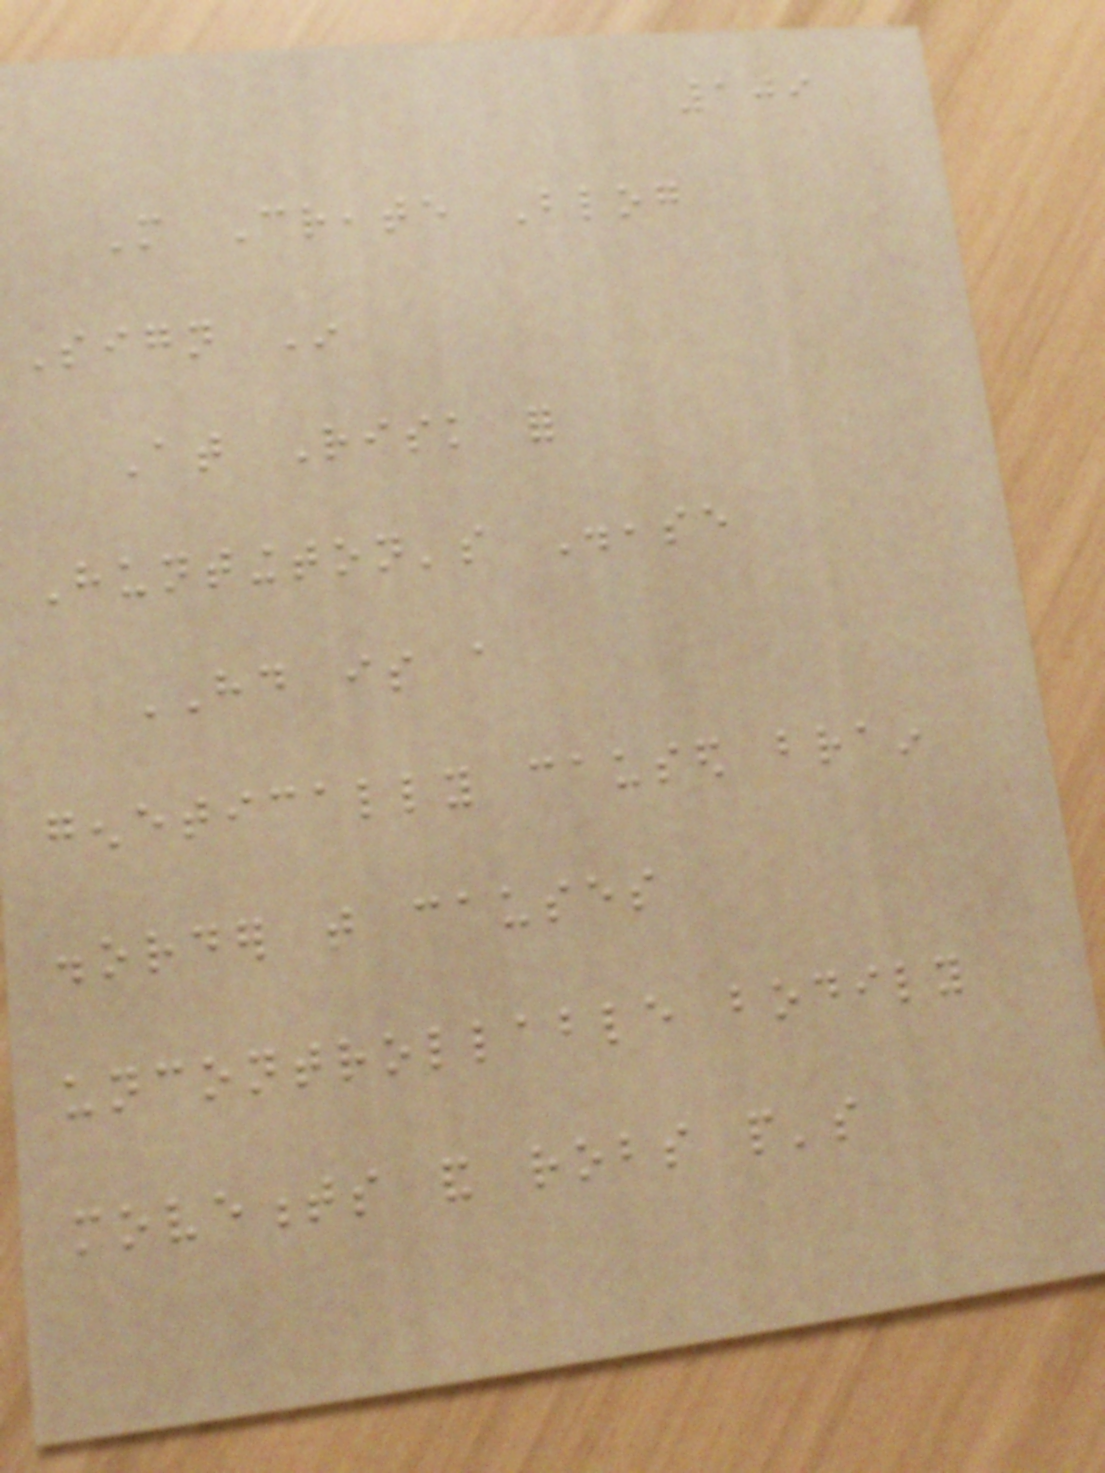109
More Create Blog
Sign In
At Risk for
Huntington's Disease
HD is a
genetically caused brain
disorder that causes
uncontrollable bodily
movements and robs people's
